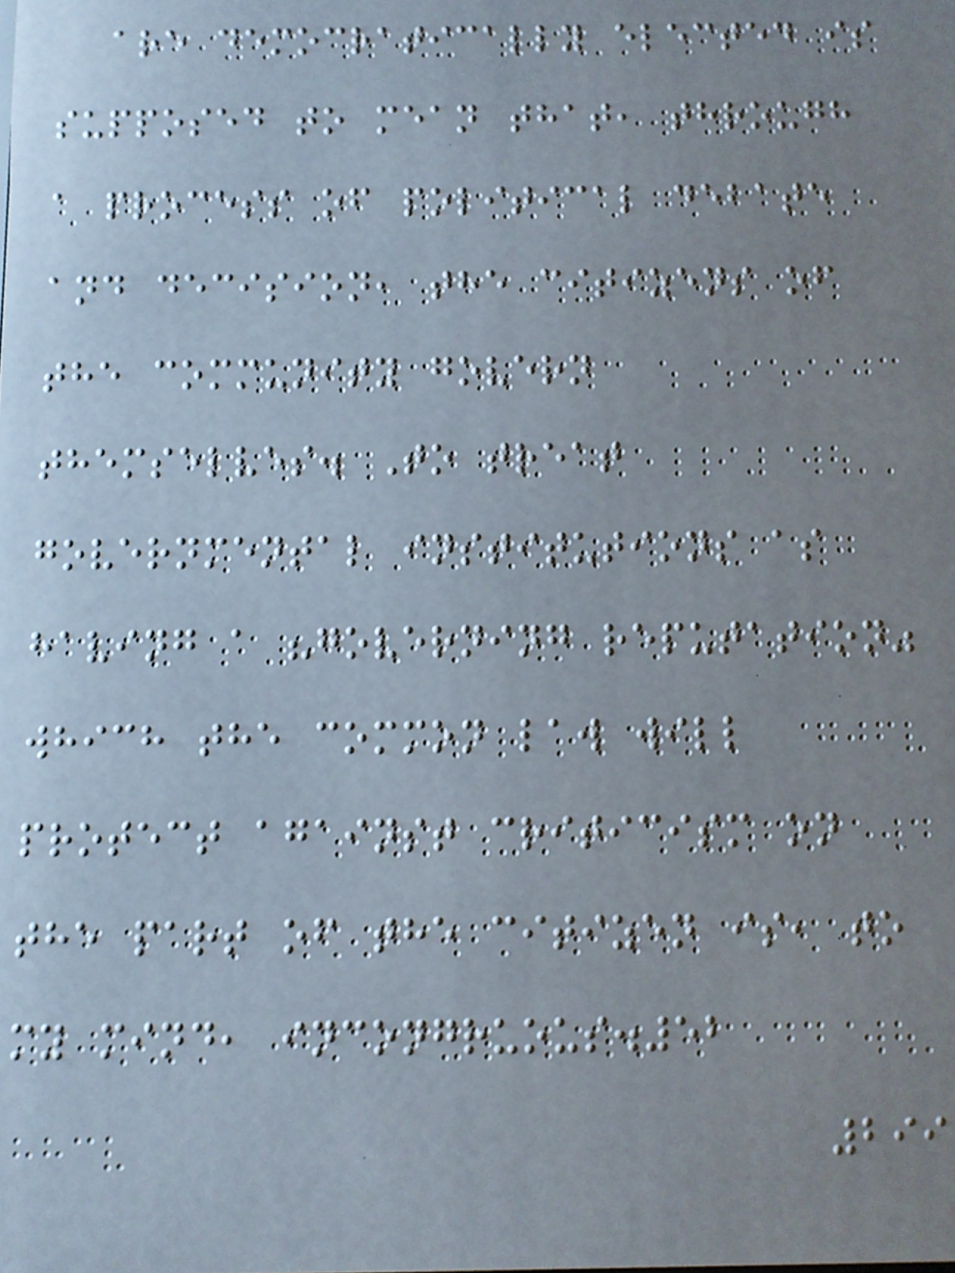are democratically elected is
supposed to mean that, through
a process of political debate
and decision, the citizens of
the community govern
themselves. To treat
governmental institutions as
having a "governing reputation"
which the common law will
protect against criticism on
the part of the citizen is, to
my mind, incongruous.52
299
